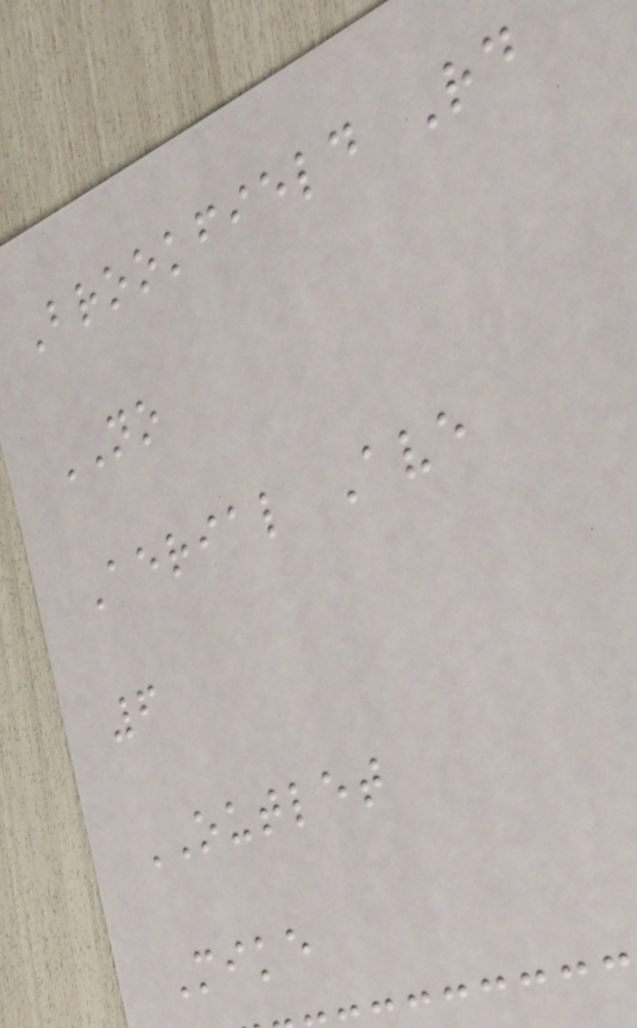Brookfield Rd
NO
Aerial Ave
6
OUTLET
Mike
